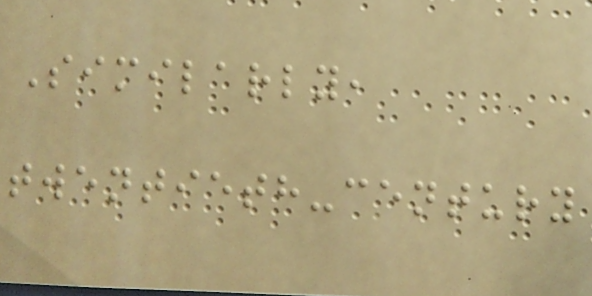Similarly,
twentieth-century
